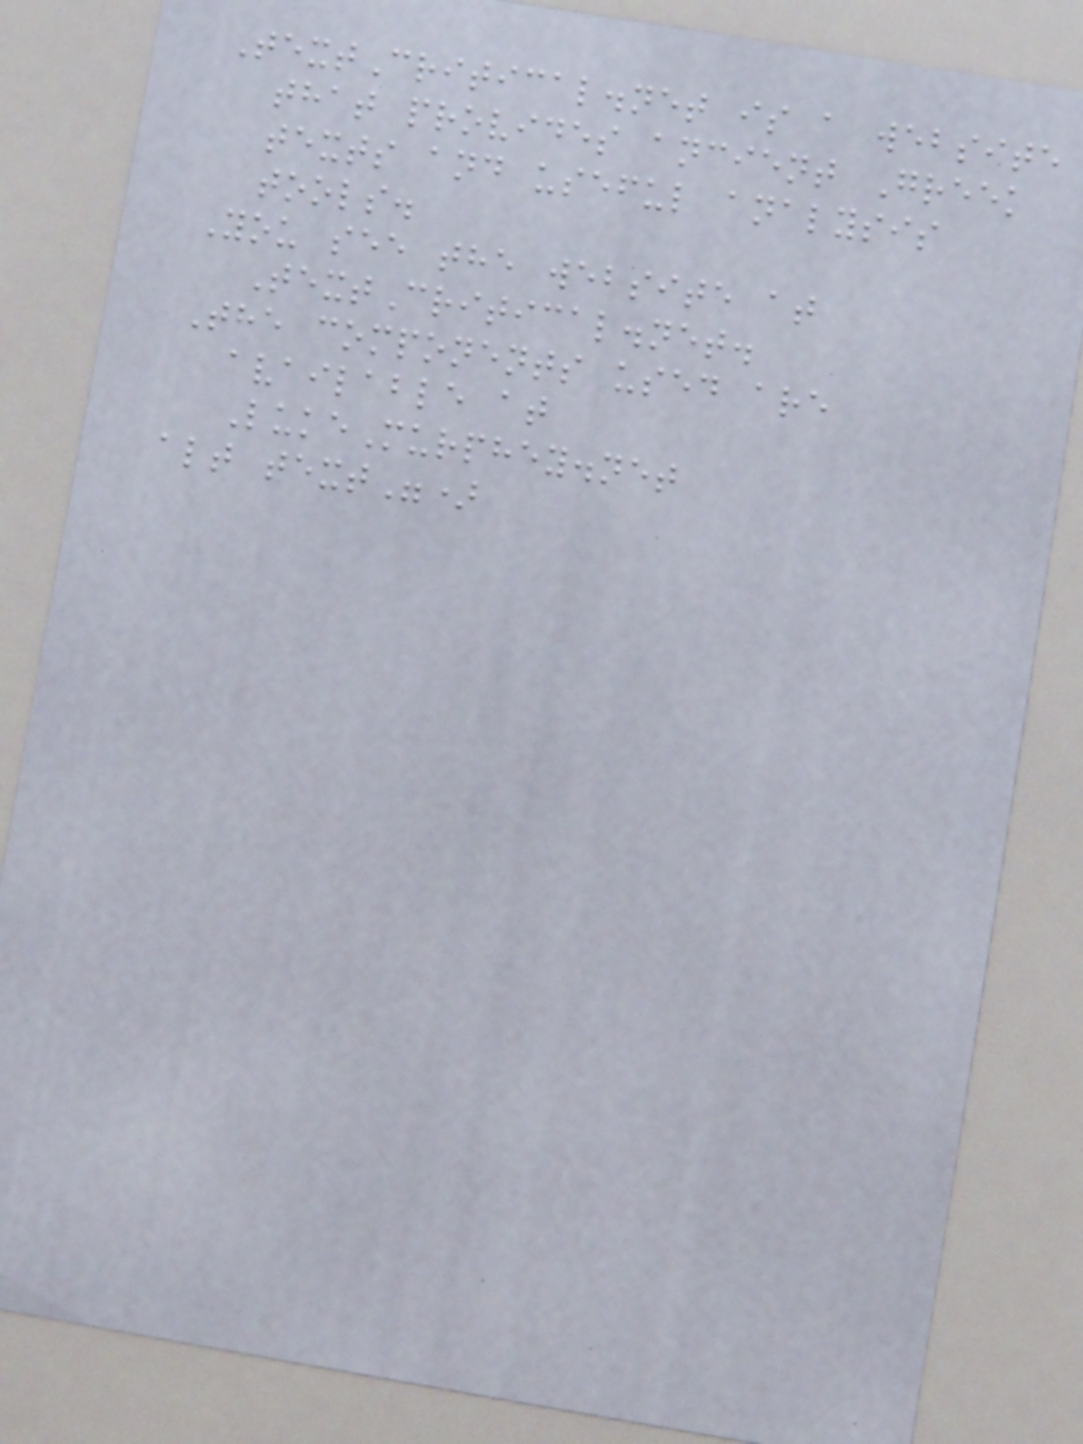TextCritical.net is a website
that provides ancient Greek
texts and useful analysis
tools.
You see the website at
TextCritical.net.
The components used are
available at
LukeMurphey.net
alt text")
